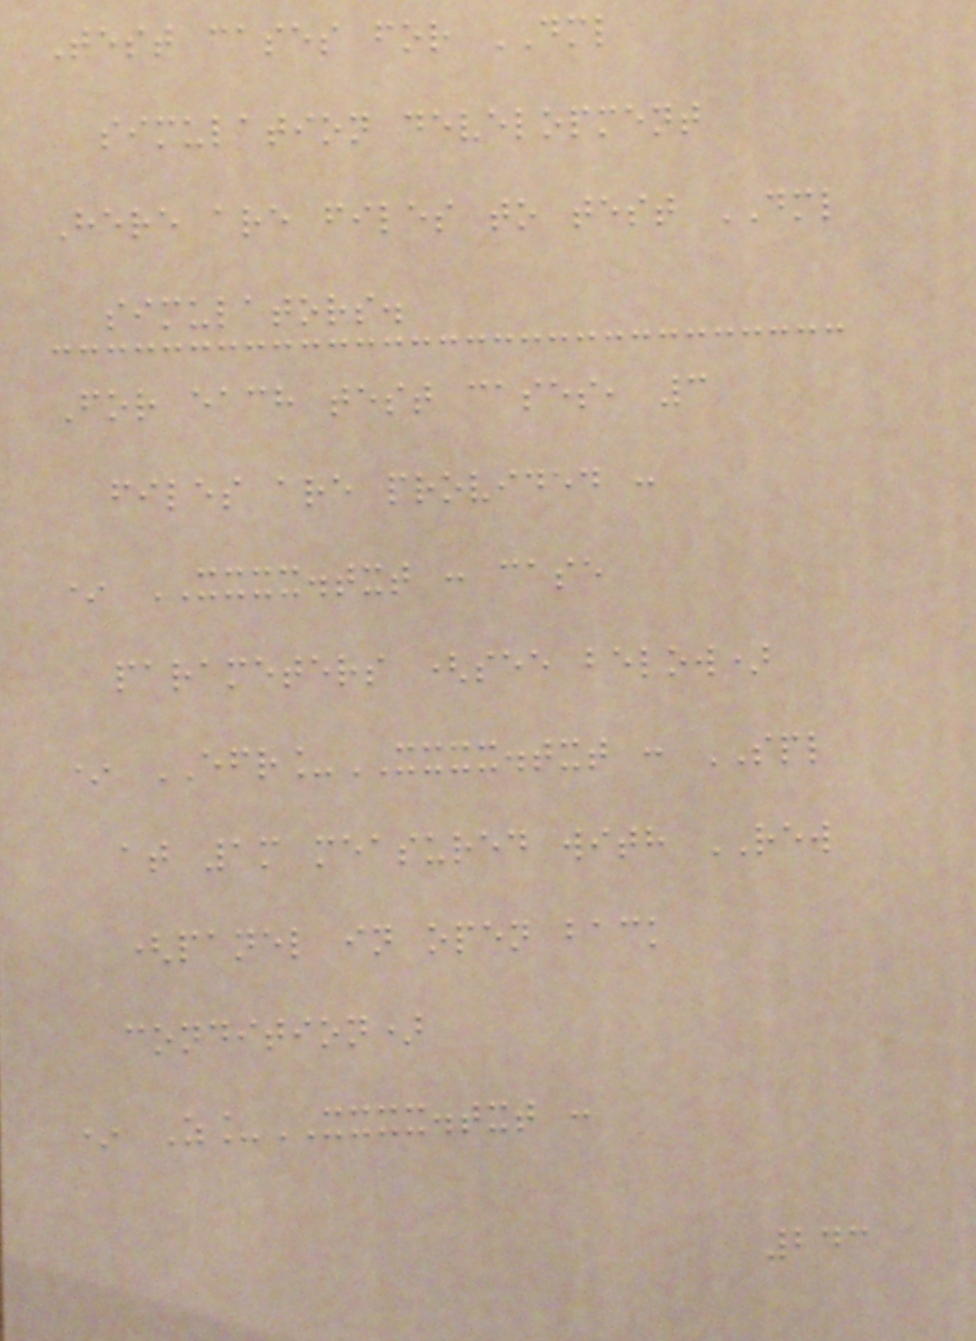Test cases for DML
simulation development
Here are files to test DML
simulators.
For each test cases, 3
files are provided :
* XXXX.txt : case
parameters (see below)
* EFR_XXXX.txt : SPL
at 1m measured with REW
(panel in open back
condition)
* Z_XXXX.txt :
243
